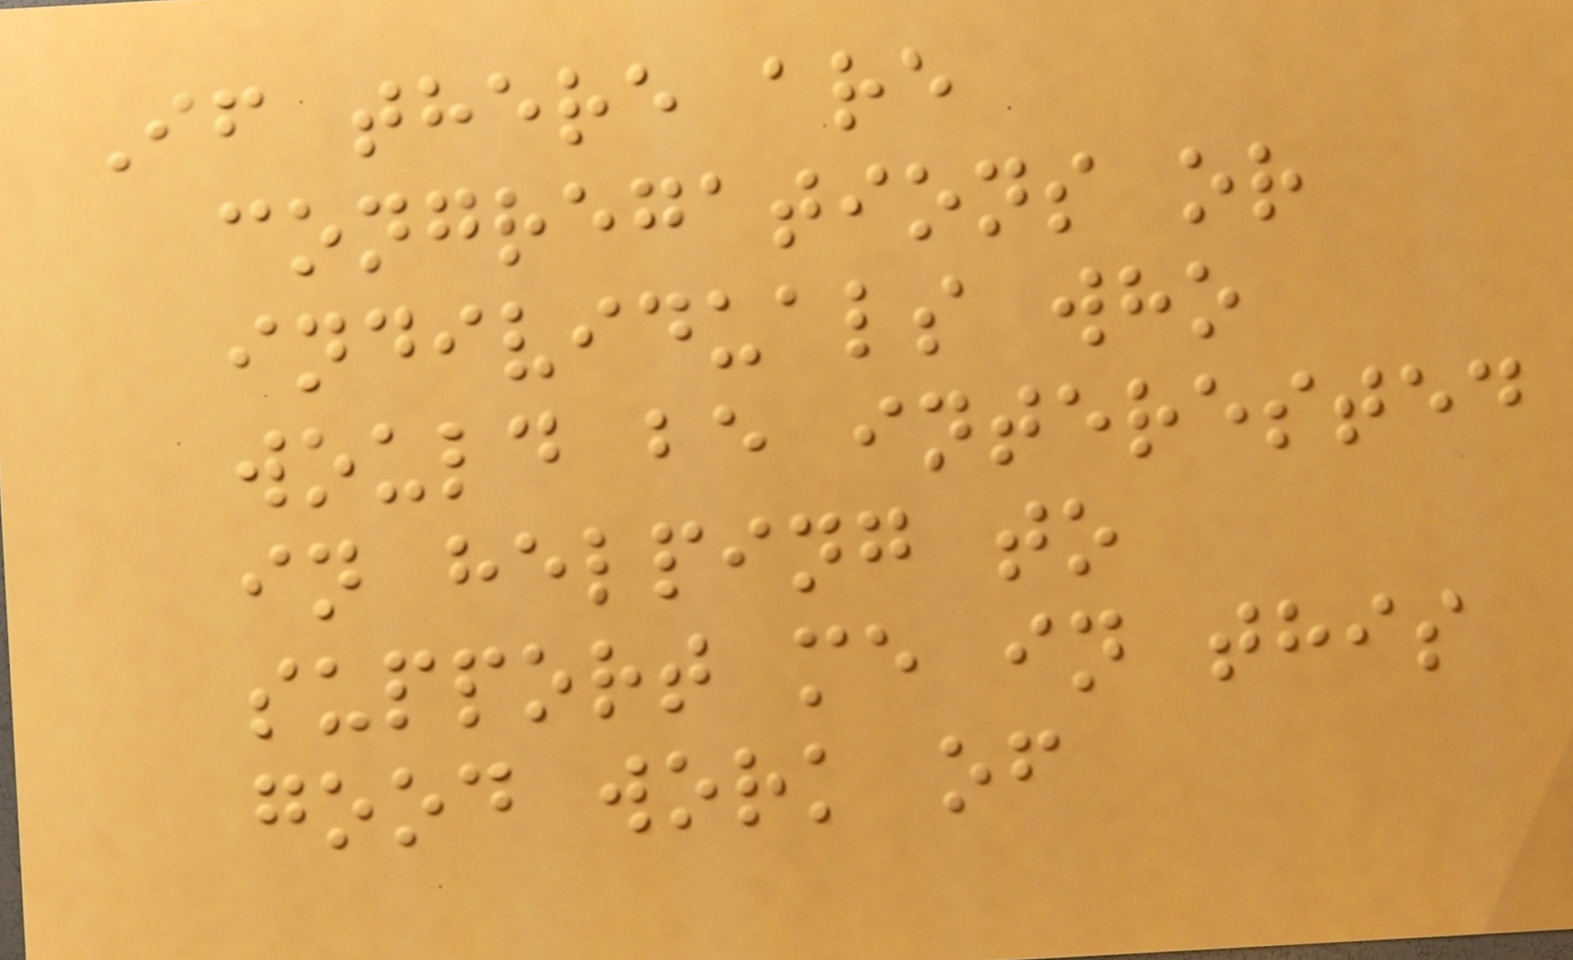If there are
congregations or
individuals who
would be interested
in helping to
support me in this
good work of
